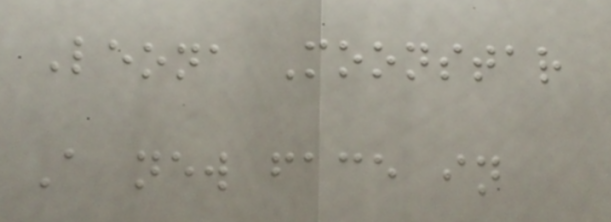Leona Moonstar
A new face in
